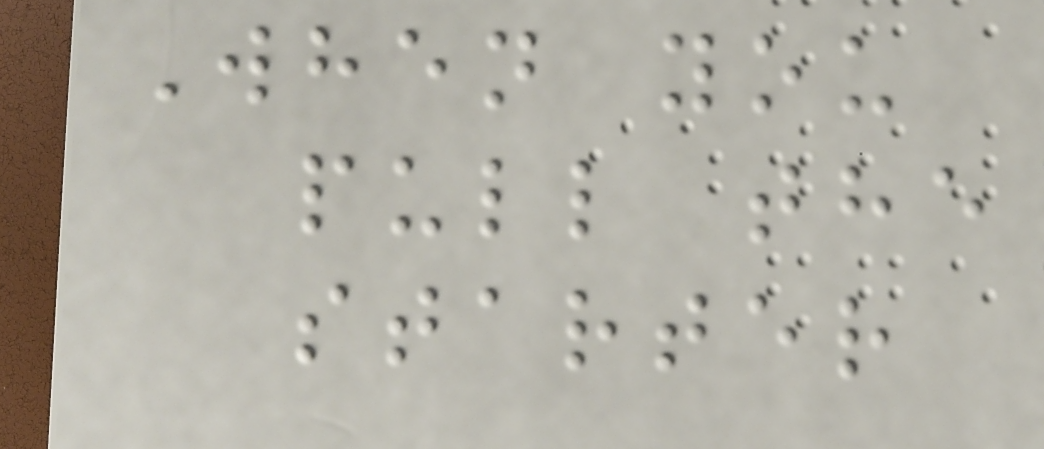When you
pull the
starter
